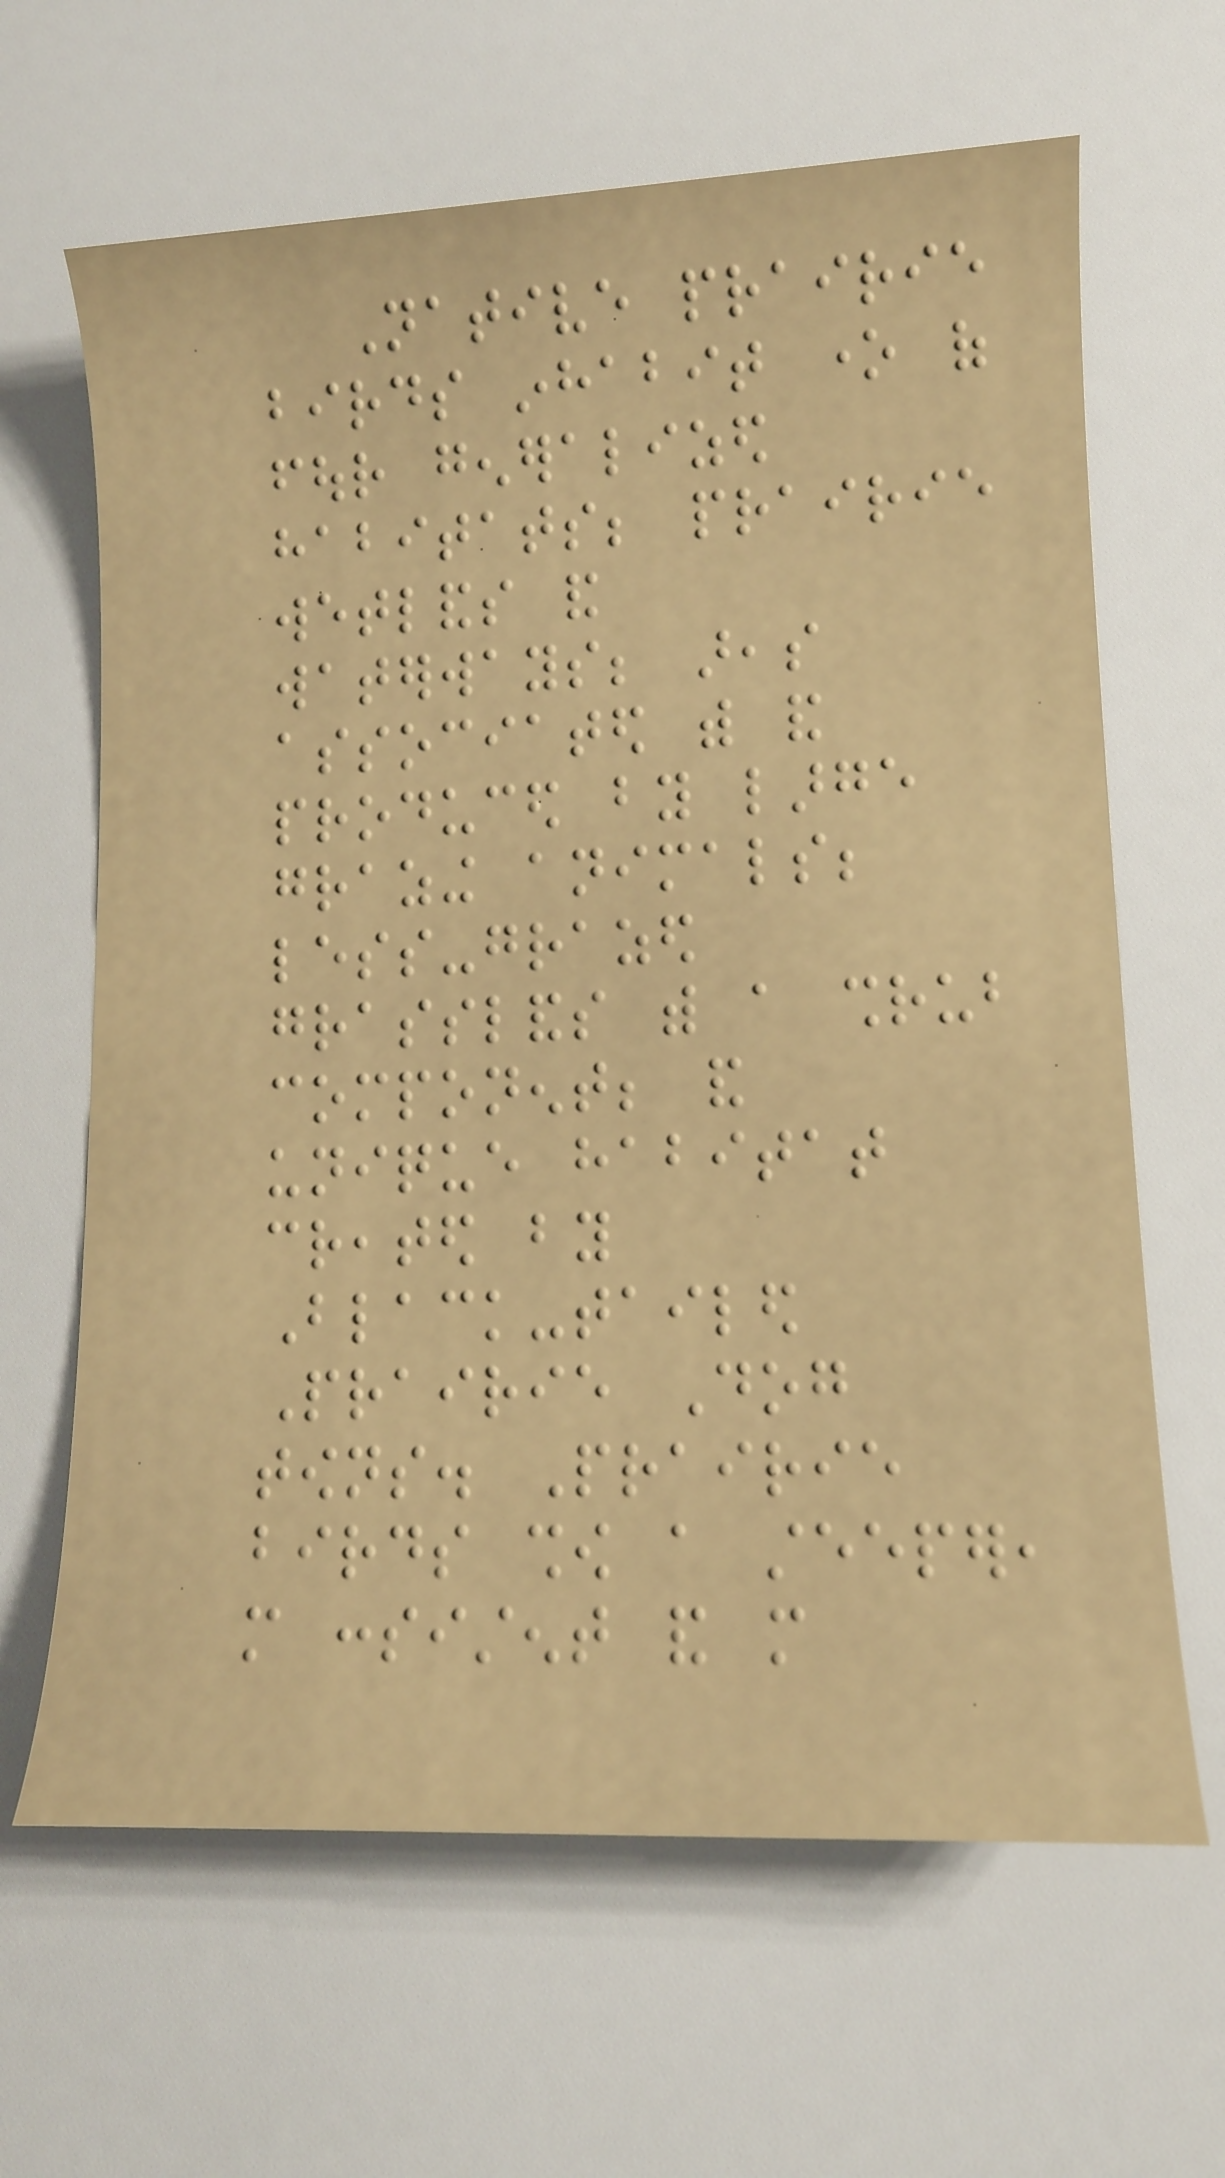Native prairie
birds inhabit one of
four generalized
habitats; prairie
wetlands and
waterways; areas
associated with and
produced by large
grazing animals;
less-grazed
grasslands with a shrub
component; and
unique habitat
created by
Black-tailed
Prairie Dog
towns. Prairie
birds show a steeper,
more consistent and more
